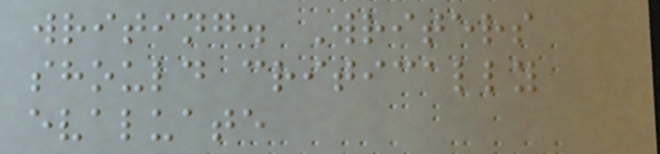writing. Writers
should critically
evaluate
